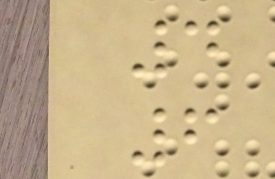4
6
